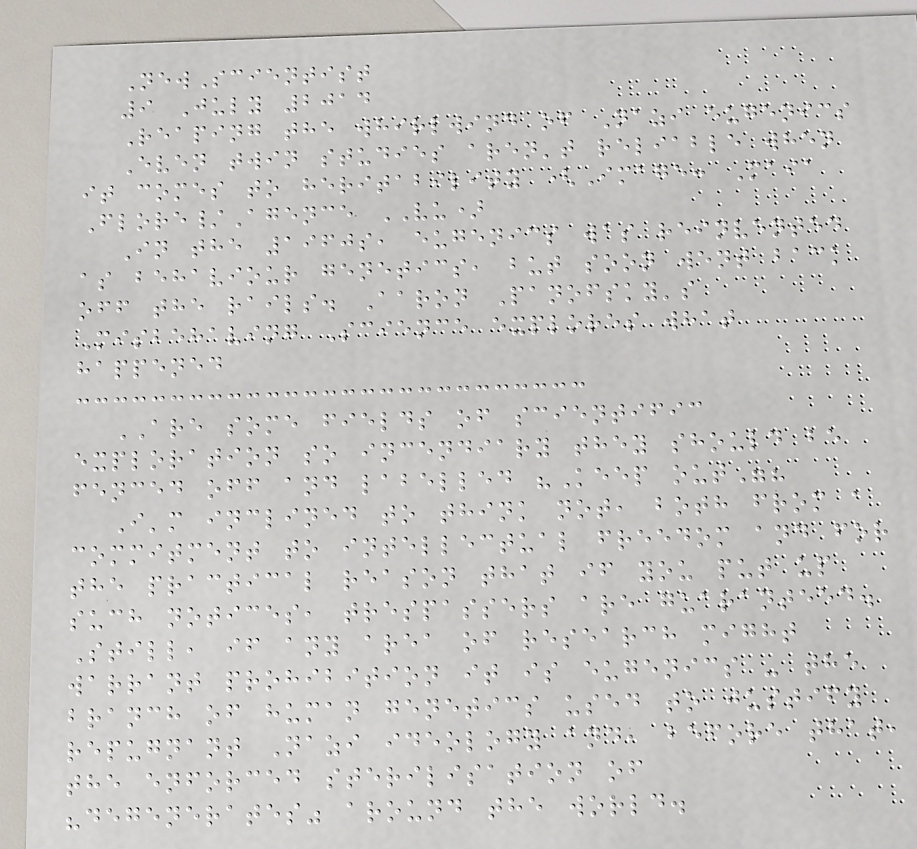NewScientist
9 July 2014
Reaping the whirlwind of Nazi eugenics
Even twin studies aren't reliable when
it comes to heritability (Image: Maia
Flore/Agence VU)
In the 1960s, eugenics was reinvented
as behaviour genetics, but soon went back
off the rails. Aaron Panofsky's
Misbehaving Science explores what
happened
ARE some fields of scientific
exploration so incendiary they should be
fenced off and labelled "Keep out"?
I'm inclined to think not, both from a
commitment to intellectual freedom and for
the practical reason that if you put up
such notices, trespassers are guaranteed.
Still, if any area of research might
warrant prohibition it is eugenics - the
branch of human genetics used to justify
repugnant Nazi ideology and, before that,
the enforced sterilisation of
"degenerates" around the world.
